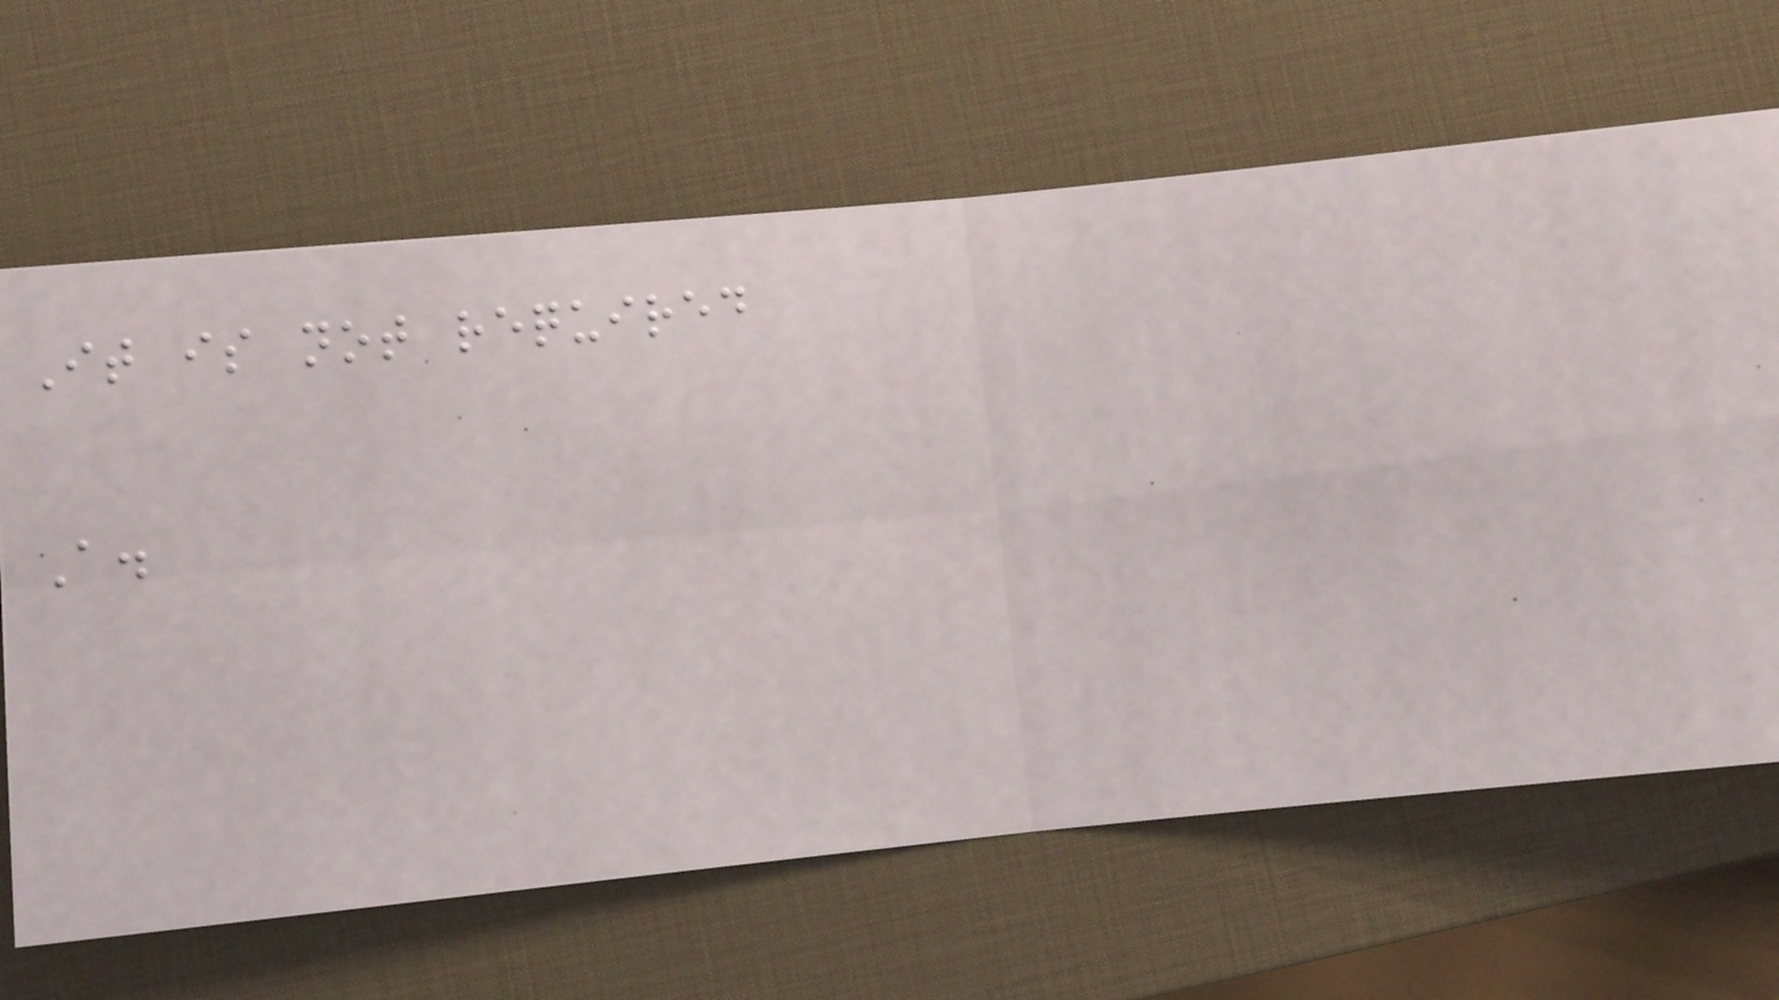It is not required
A.
